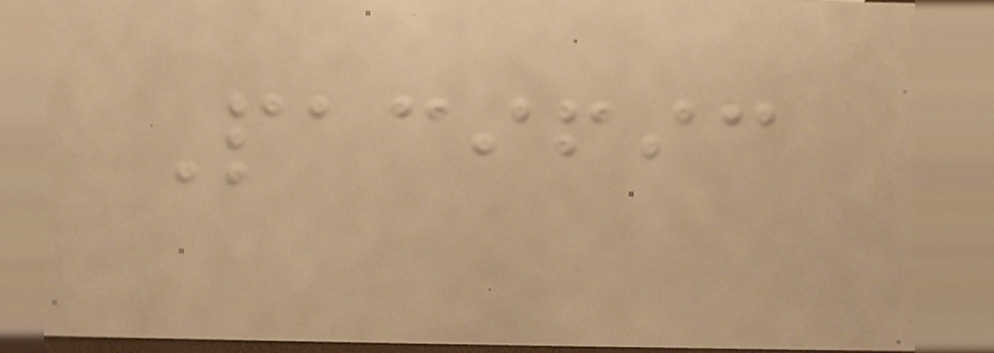Pacific
